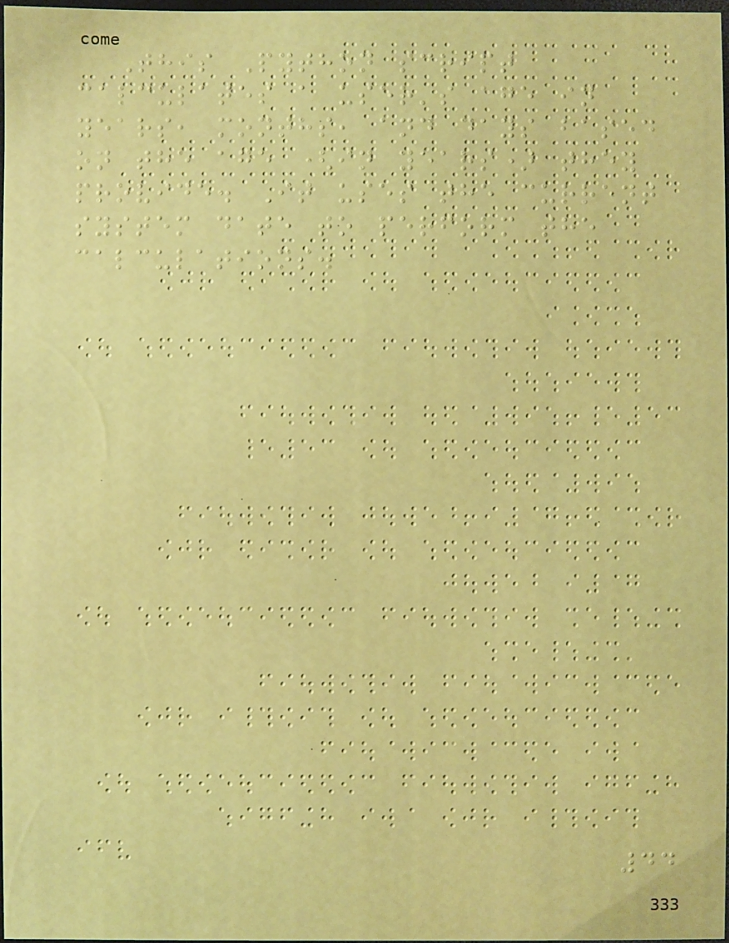This Python script
calculates a user's age in
years, months, and days based
on the age (in years) they
provide. It uses the current
system date to perform the
calculations.
44
